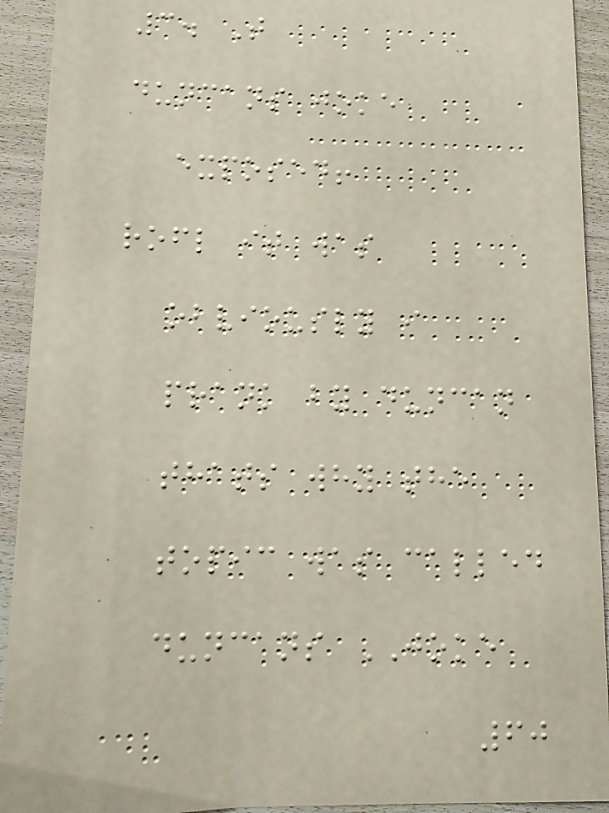3. T
duncans joke
exposed!
rofl it was
obviously i
prank by duncan
thats why the
topic was called
duncans JOKE
60
